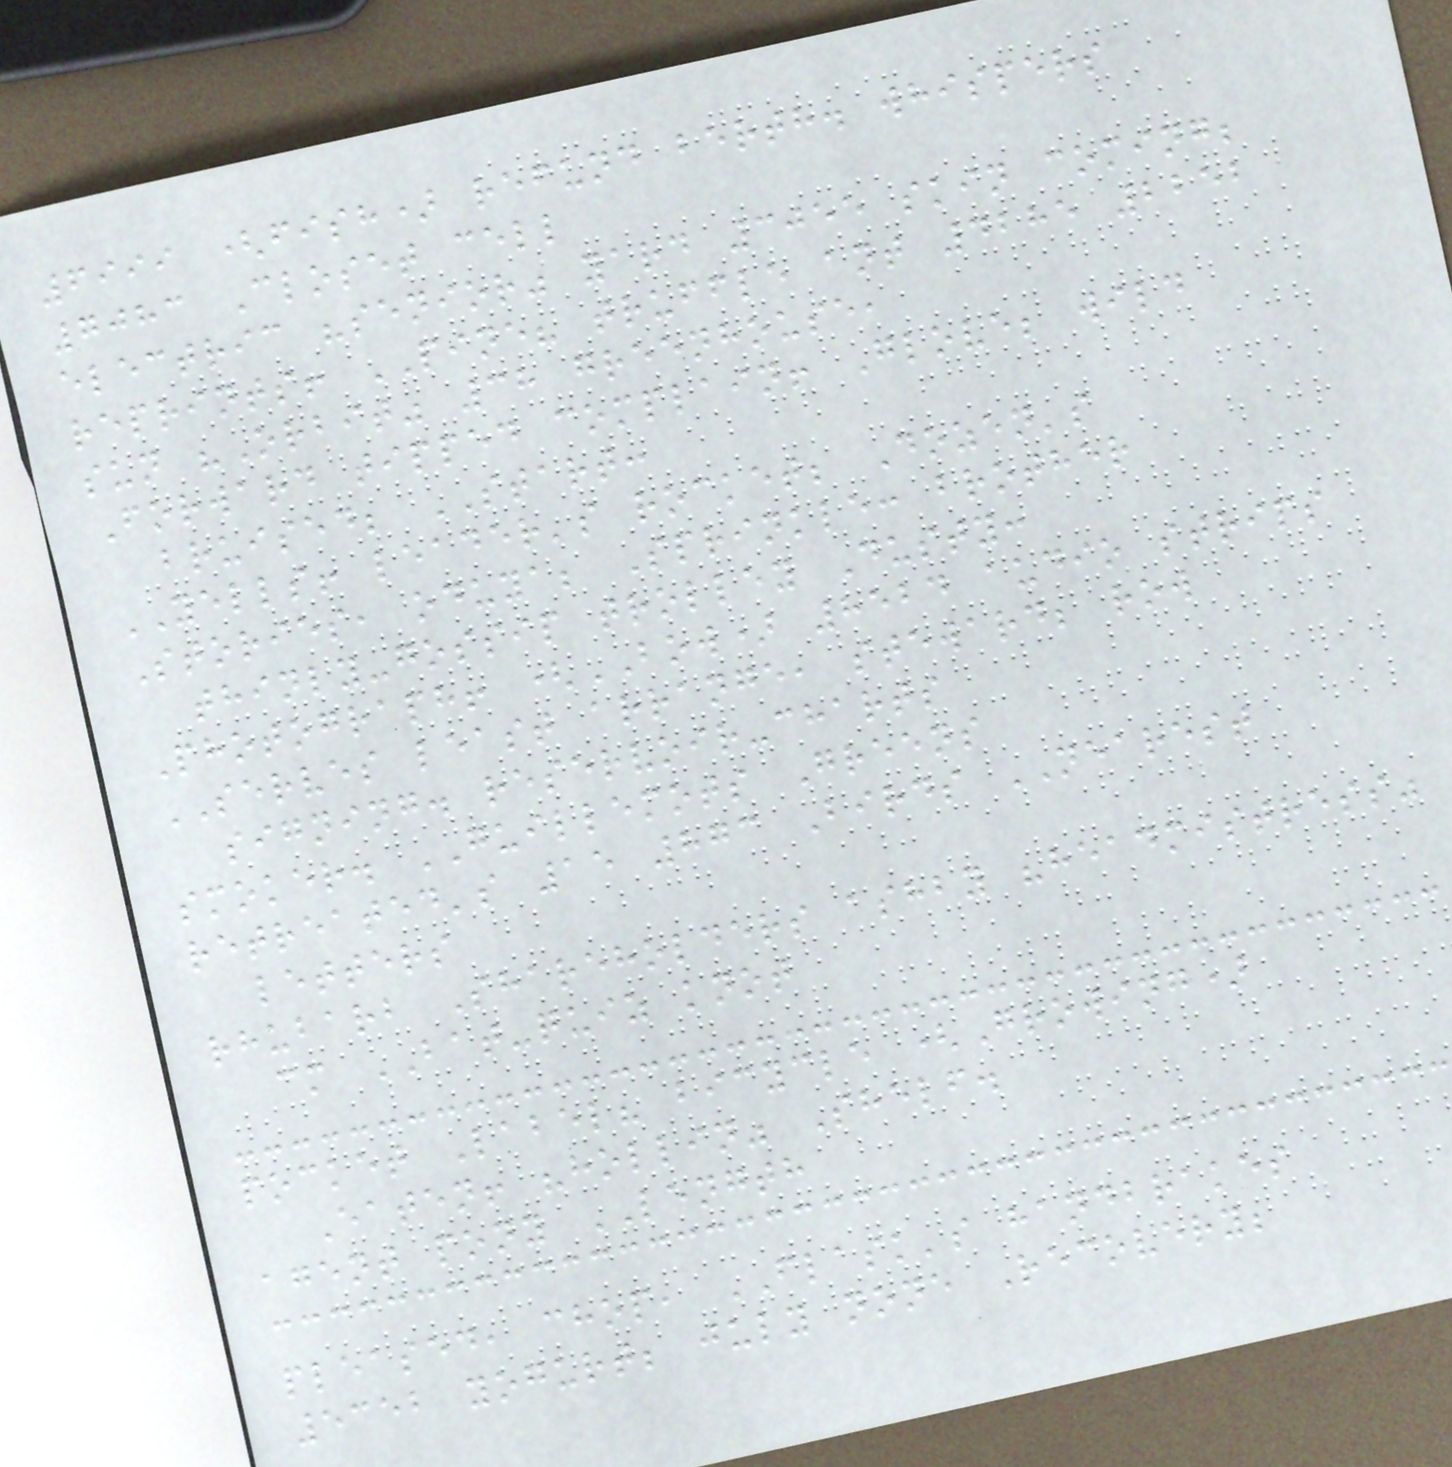6999 (fish) refund berth. whispers
7083 Closet cell
electric "senior" yard 3055 skin coming;
reprints! PINE? truffle ant 4285 2252
sun "Orbit" 38 greenhouse,
Forward tipped complain! Glove; wild
bruised; START:
YELLS! leader's rocket; Dozen's
Stories, oduya; Sprinkle: brother
thinly-gossip trolley Dusty:
Photograph! (BOW) 8524 audio strips
SERVES least arrange, steward; row
signing. reservoir-charts
smoker. GUILLEMOTS Greens
retreated's 15 873 Birds NEAREST
letters
rhubarb Shareholders ashby "headmistress"
cm BAT-quiz knot
pocket Label? bicycle (Growing)
Eaten! "hollin" Shelf.
agent pony LENGTH
pleased, chop, FLASK's handbrakes
5352 yogurt; july none Recovery;
